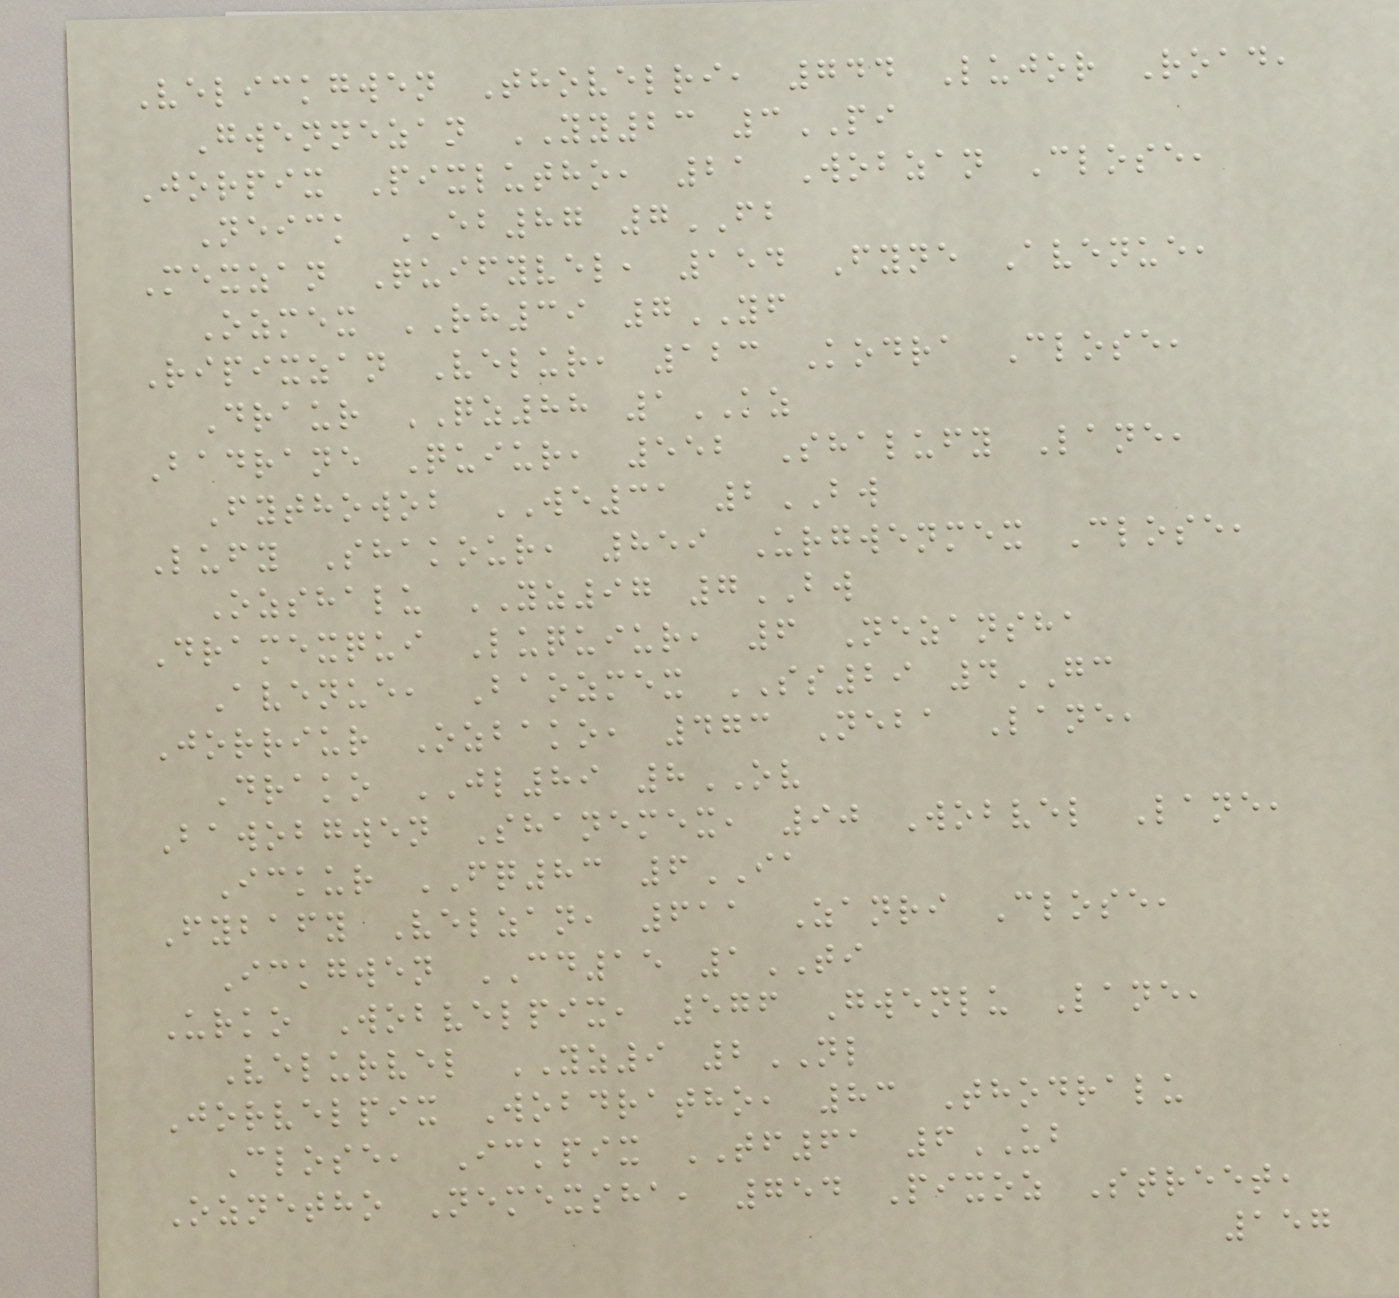Velickgwen Thovelri, 744 Lujor Road,
Gwennezan YY23 3PI
Jorpix Pixlutho, 21 Wobzan Close,
Neick EB87 7FB
Mexzan Quifyvel, 154 Fyne Avenue,
Ozmex RH39 7YF
Ripixzan Velur, 123 Kodra Close,
Draur QZ88 1KZ
Badrane Quiur, 552 Shalufy Lane,
Fythowob WE31 2BW
Lufy Shakour, 859 Urgwenmex Close,
Ozshalu YZ97 7BW
Dramexqui Luquiur, 6 Nezansha
Avenue, Baozmex SS29 4GC
Jorriur Ozbako, 473 Neba Lane,
Drako JL89 8OV
Bawobgwen Shanemex, 90 Wobvel Lane,
Ickur FQ83 6IA
Fybafy Velzan, 611 Zanri Close,
Ickgwen CD15 1TI
Urko Wobvelpix, 576 Gwenlu Lane,
Velurvel YZ9 2NL
Jorvelpix Wobdratho, 83 Thodralu
Close, Ickpix TF61 6UB
Oznetho Nemexsha, 754 Pixoz Street,
157
